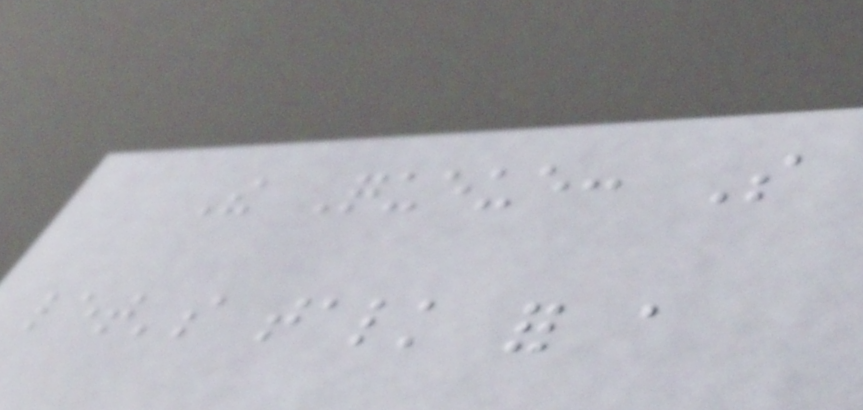The Queue: So
let's talk for a
